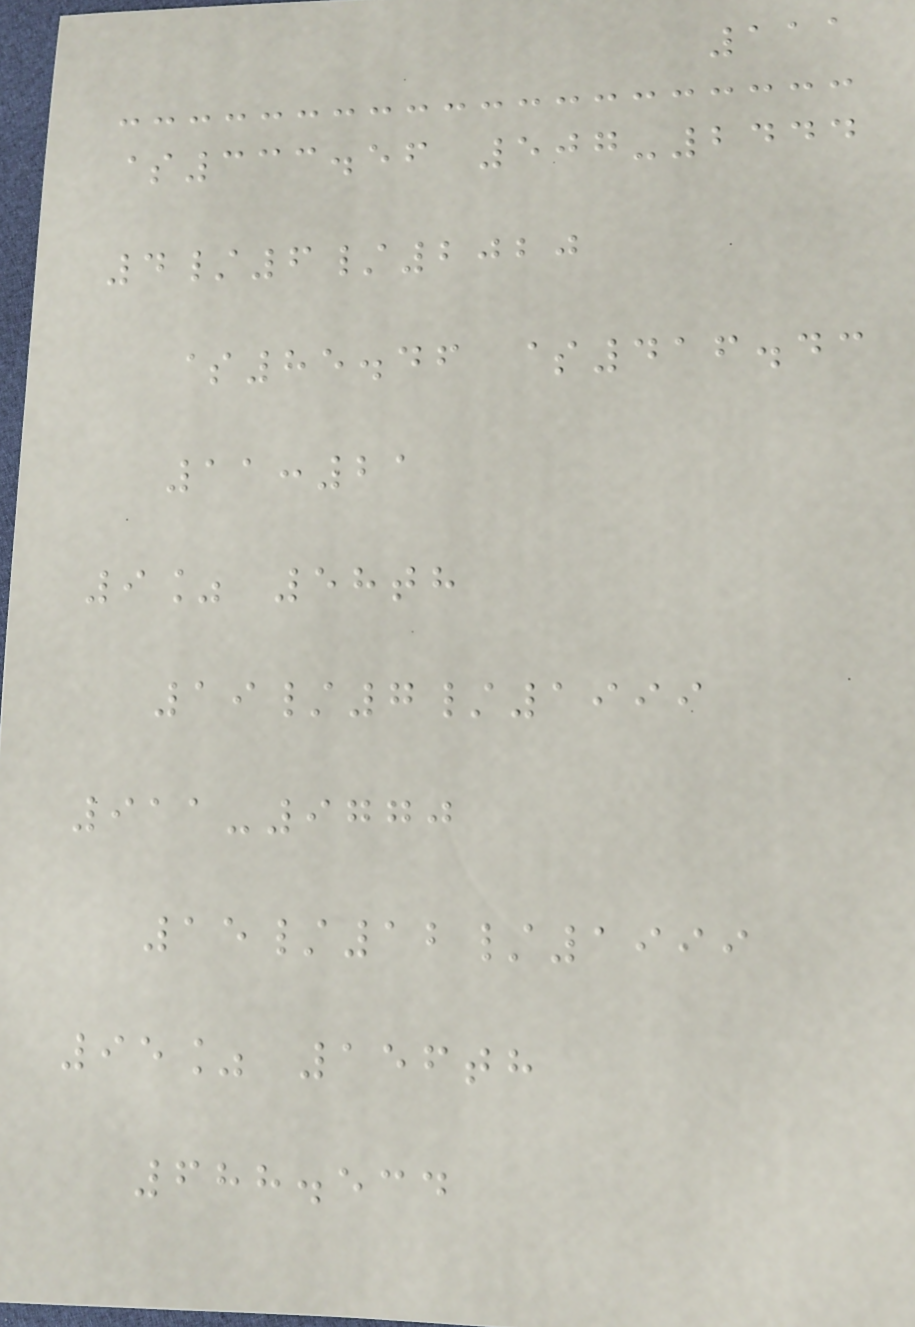111
$333.56 507-2444
4/6/2020
$85.46 $416.43
11:21
9% 58th
19/7/1999
911-9770
15/12/1999
95% 156th
688.534
